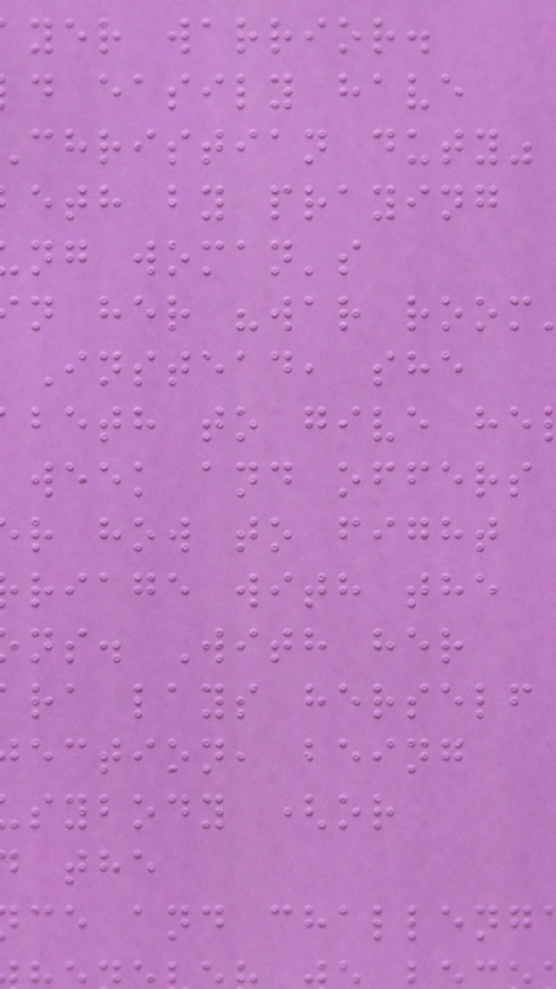yer warrior.
d easily have
christian duty"
eth by praying
ng woman's
n her "war room
Instead, she
beth to give he
week and offers
r how to fight
riage with the
ns. With her
ra lays herself
ection, being
sybody (or
ce and challeng
